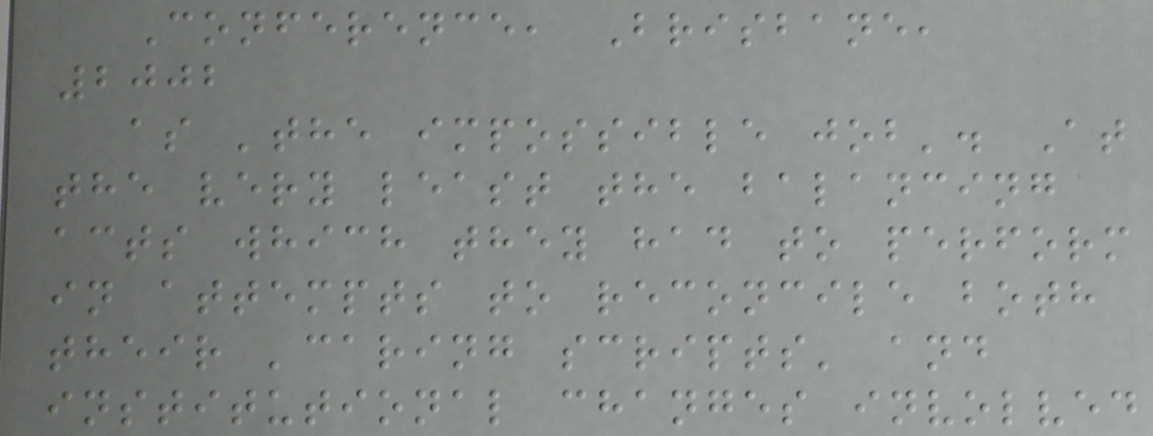Conference, Brisbane,
2002
as 'the impossible job'. At
the very least the balancing
acts which they had to perform
in attempts to reconcile both
their 'caring scripts' and
institutional changes involved
